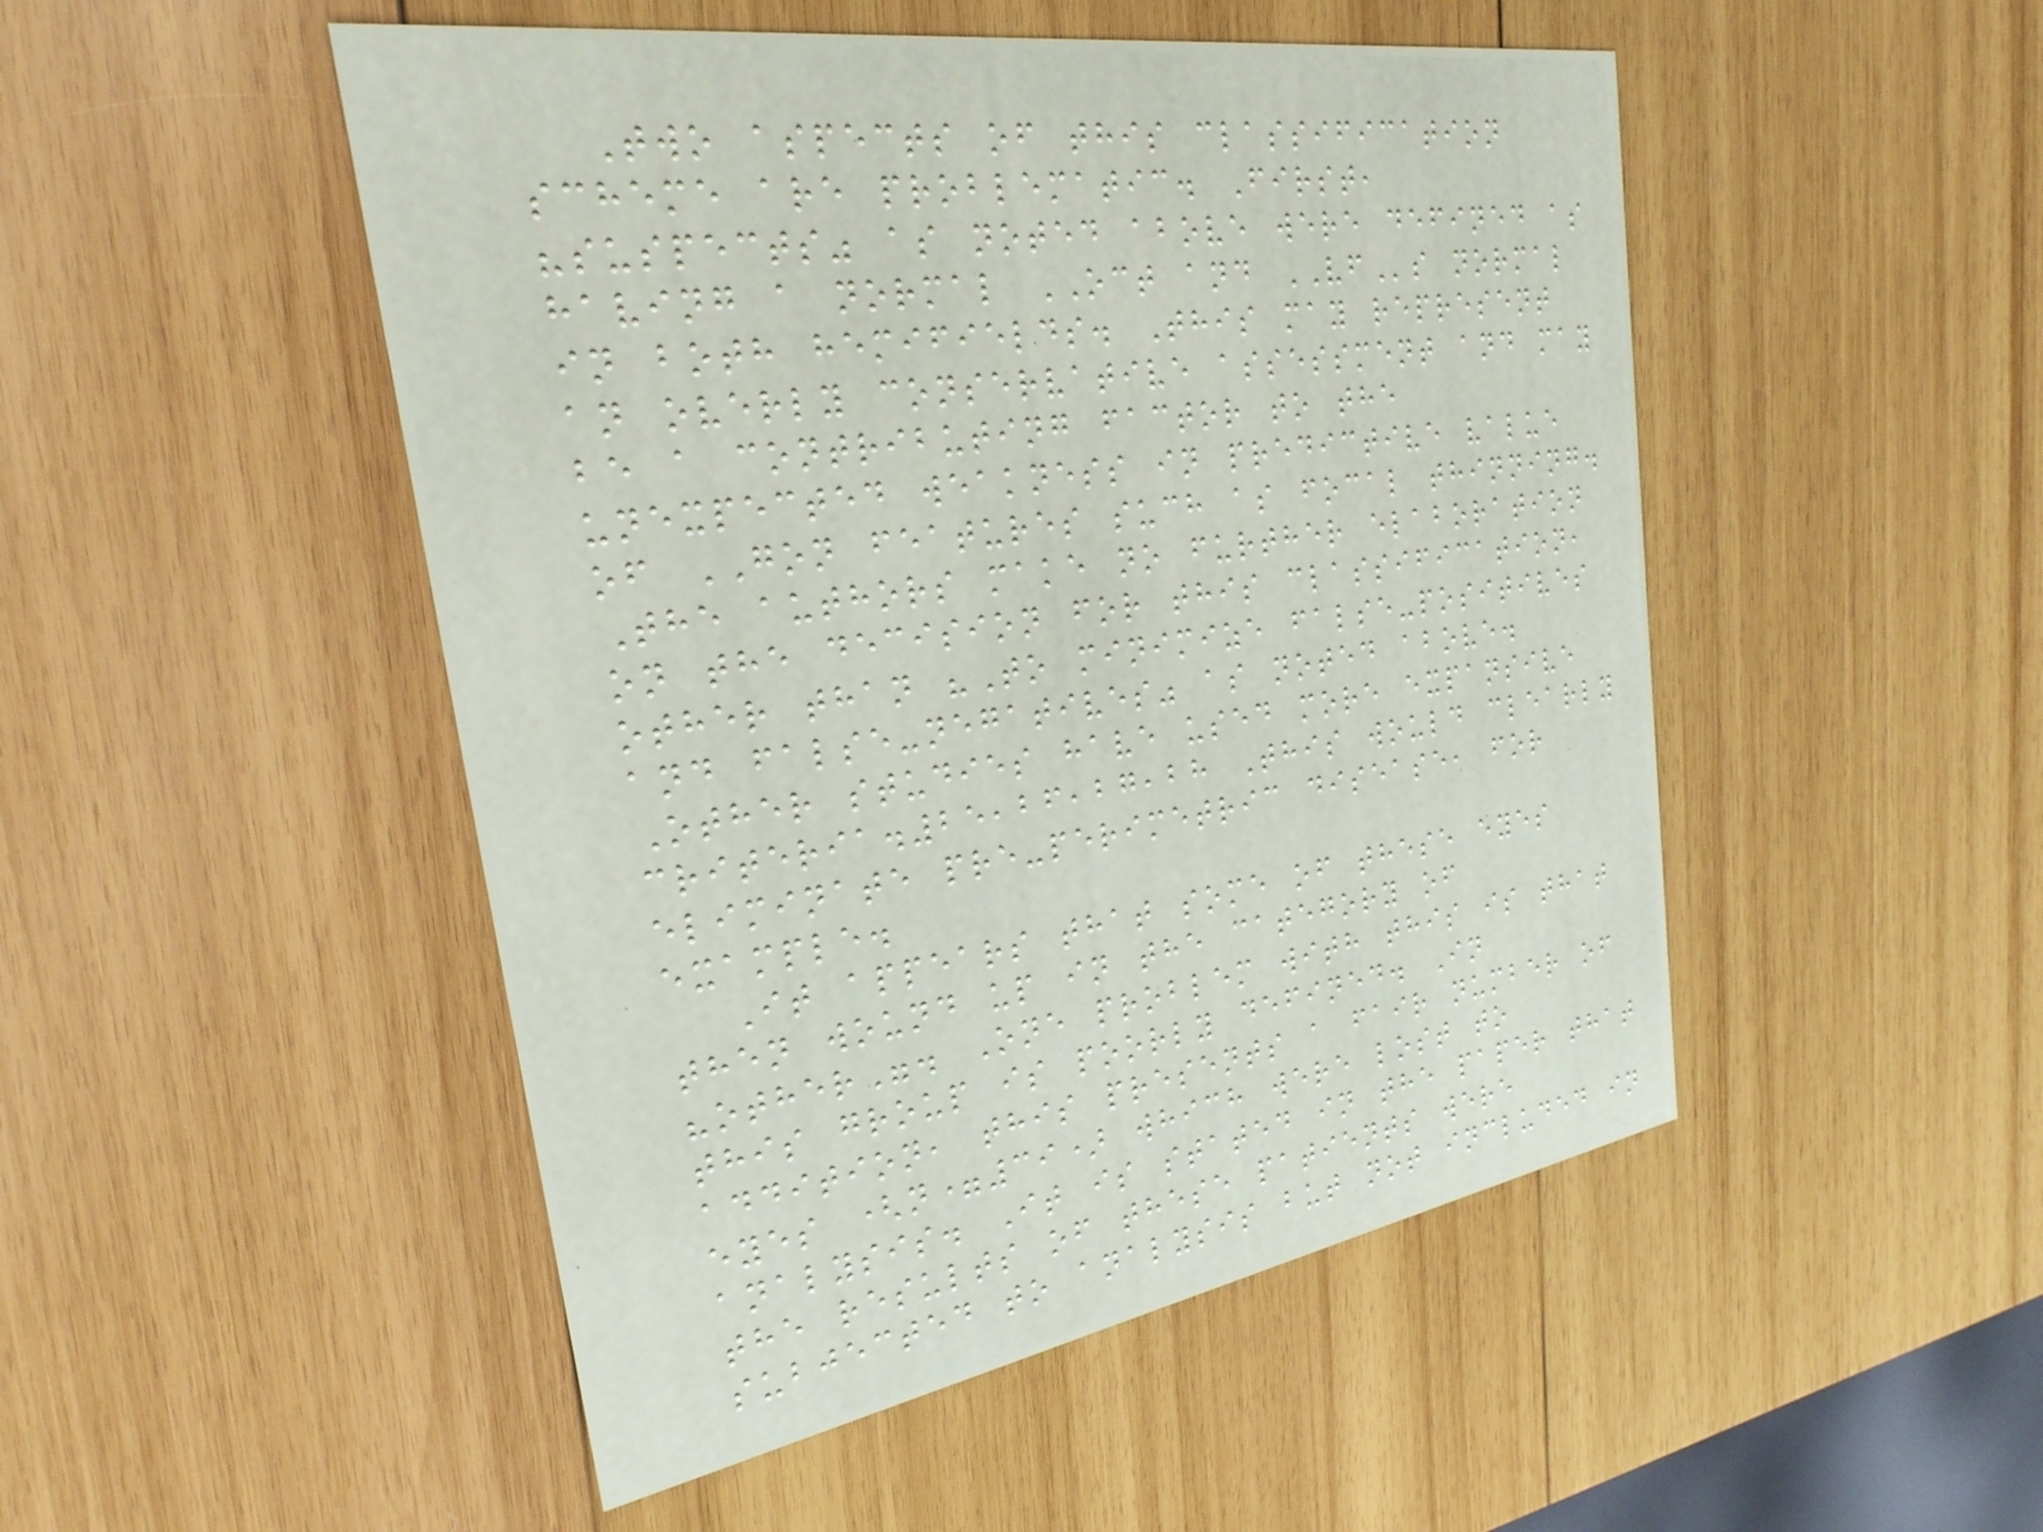Two aspects of this classification
scheme are problematic. First,
"suspects" as noted above were defined as
having a normal OCT and VFs normal
in both hemifields. This may represent
an overly conservative assessment and may
be a contributing factor to the
unexpected weakness in predictive value
of GON features such as focal thinning.
The authors make no further elaboration
on the decision for this classification,
other than "To minimize false-positives
and false-negatives" as noted above.
Other studies have used more expansive
criteria.25,26,27,28 This would clearly
eliminate pre-perimetric disease, for
example.
It appears that some of these eyes
then wound up in the category of
"other". One problem with this is that
this group is poorly defined. In
addition, this presents a fair number of
eyes (n=39) which were lost to
analysis. It is stated in the paper that
the results of these patients were
subjected to analysis but not included in
